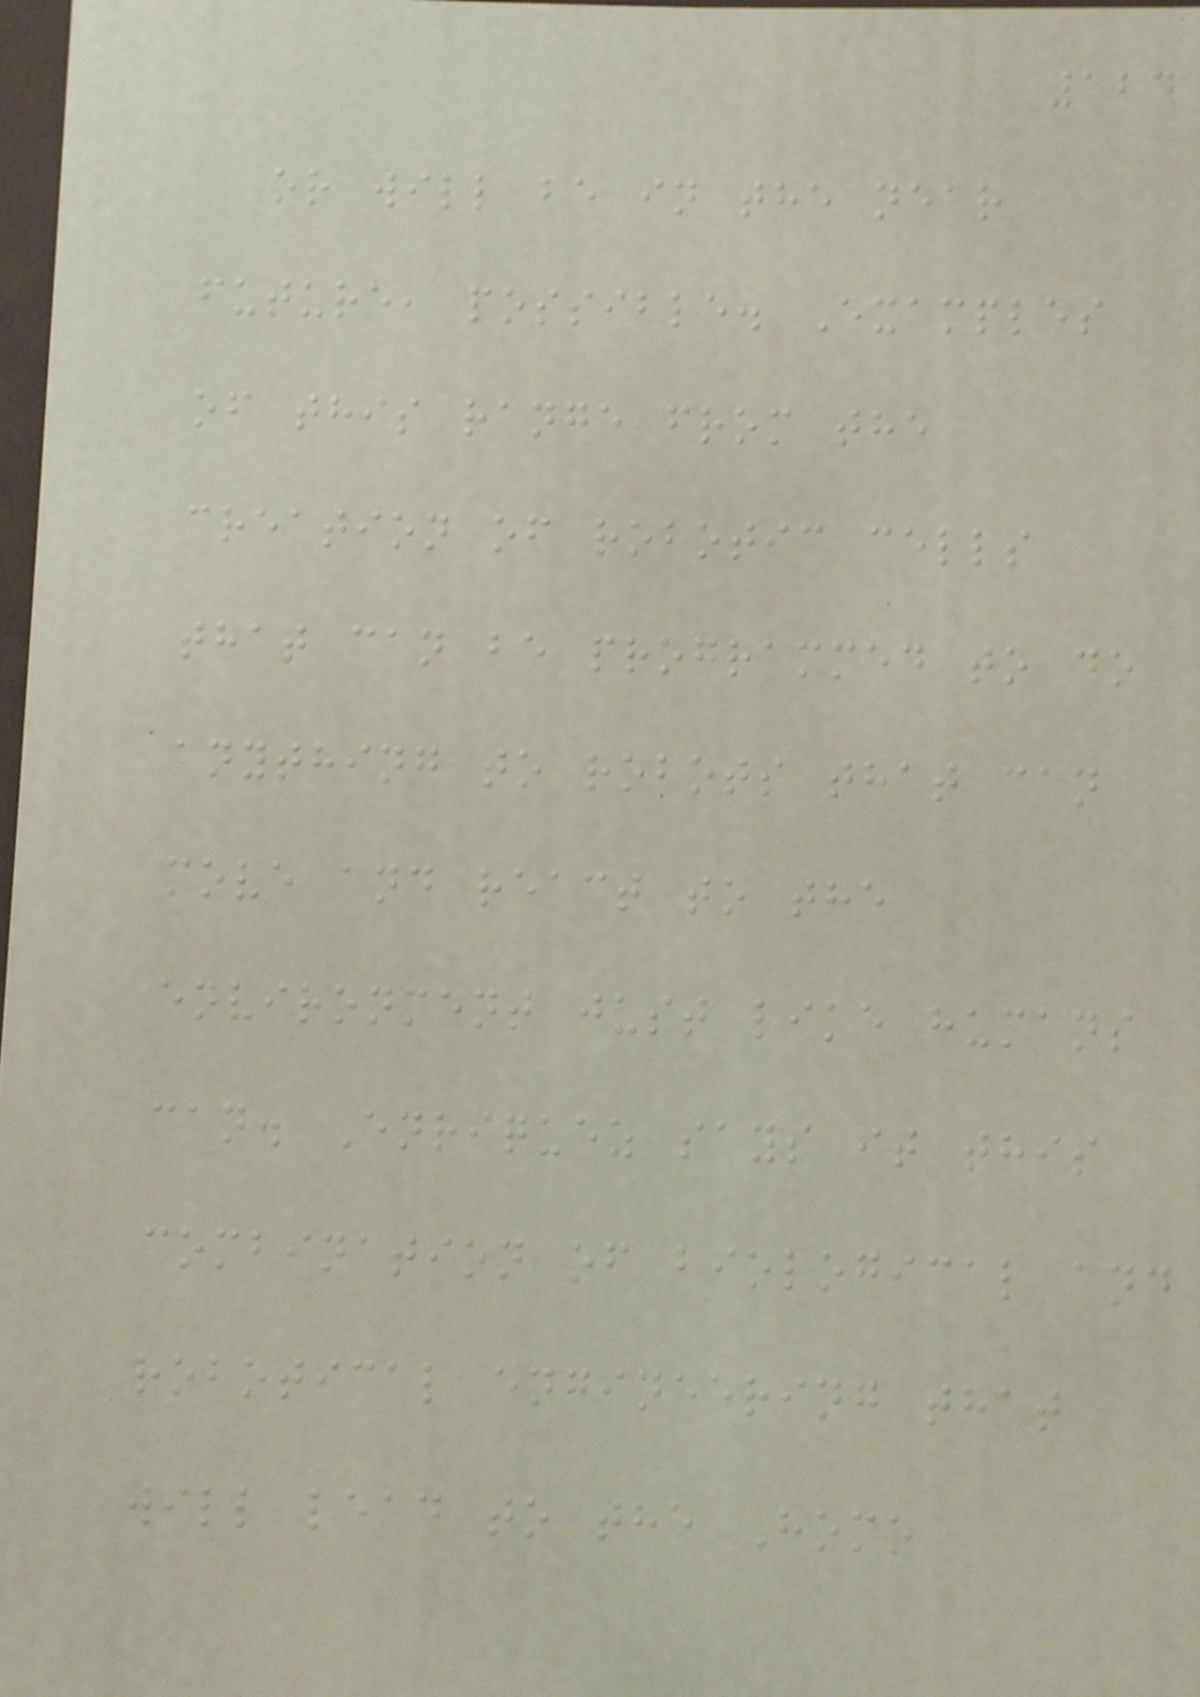124
or will be in the near
future, possible. Examples
of this range from the
creation of robotic cells
that can be programmed to do
anything to robots that can
move and react to the
environment just like humans
can. Enriquez says it this
combination of biological and
robotical engineering that
will lead to the Homo
